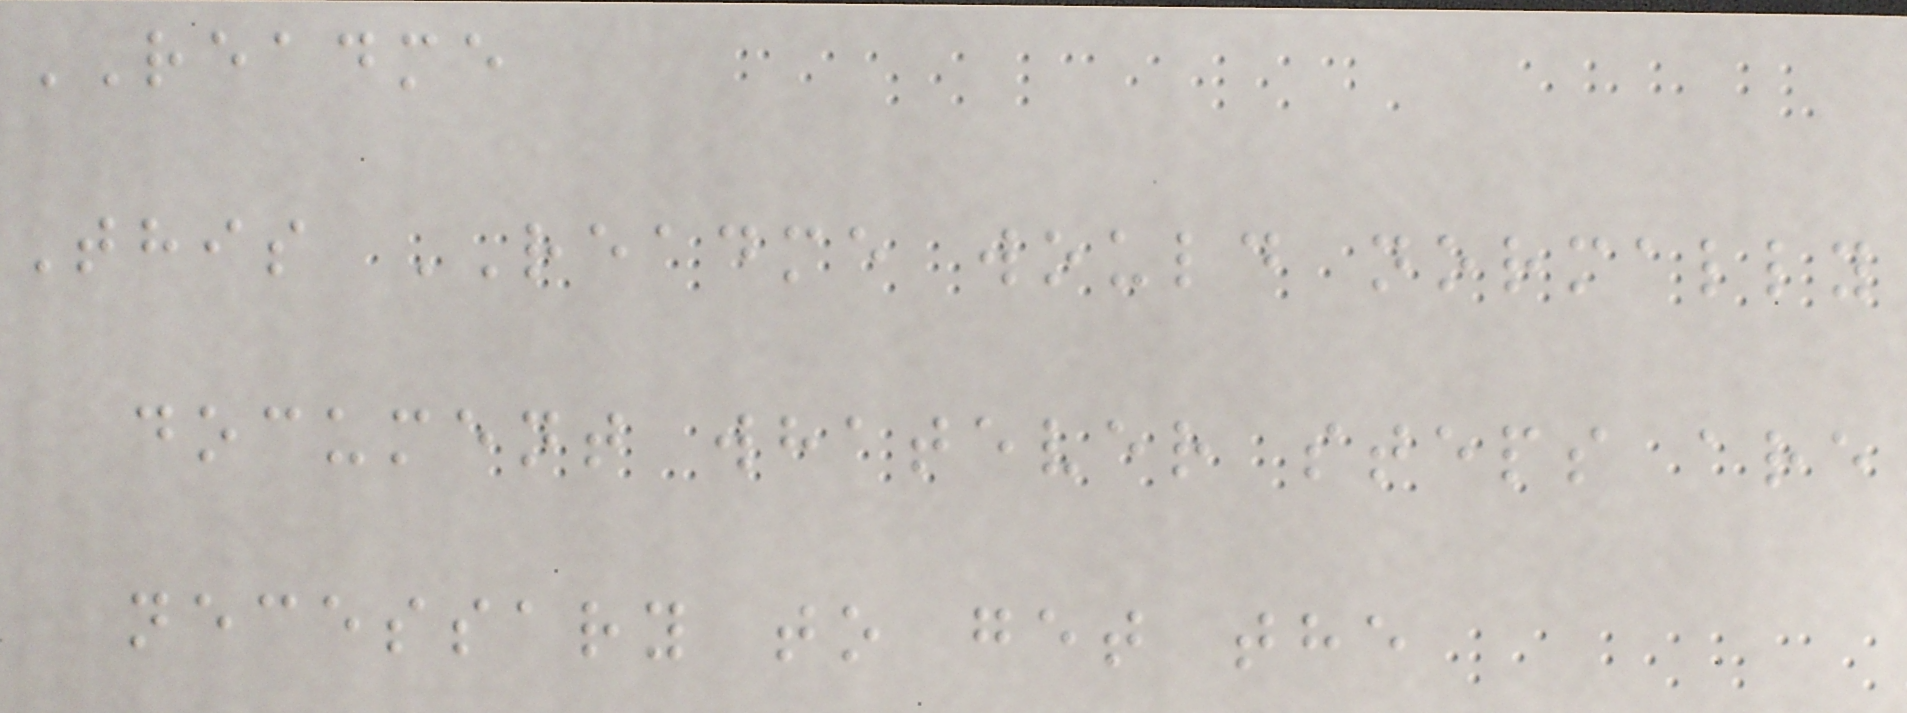README
This README would normally
document whatever steps are
necessary to get the
